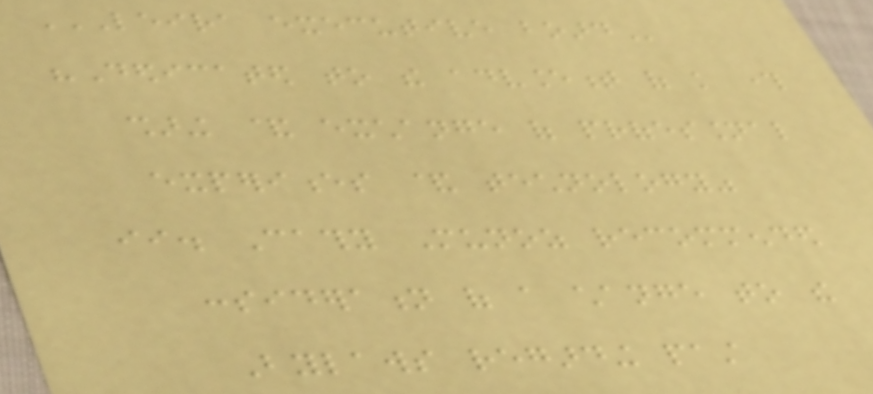LEIRA EXECUTIVE BOARD
"Dedicated to the advancement of knowledge through
sharing & exchange of professional
experiences & technology"
ii. Cathy Munoz recommended
consideration of a change to the
Bylaws regarding past
